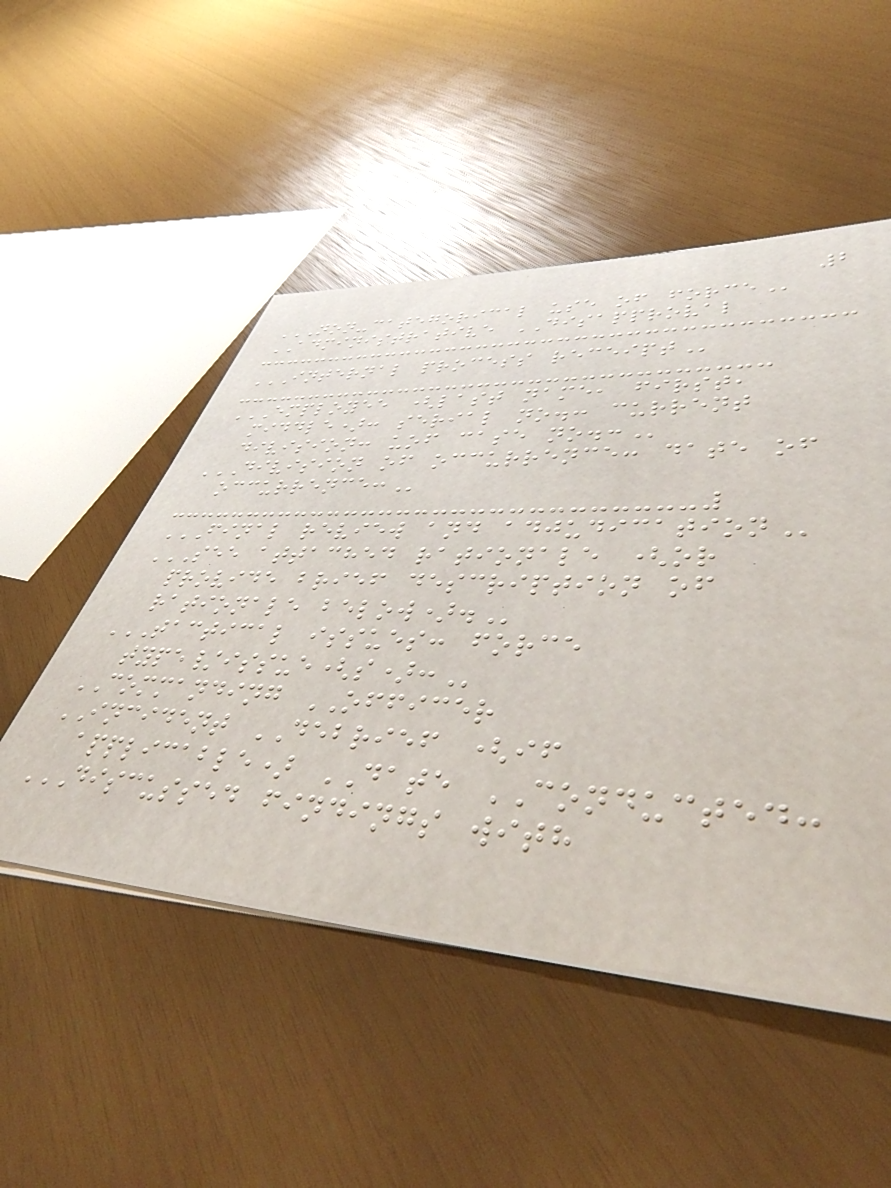2
NON-CATEGORICAL USE OF FORCE
ADMINISTRATIVE DISAPPROVAL
INTERNAL PROCESS RECEIPT
EMPLOYEE (LAST NAME, FIRST,
MIDDLE): SERIAL NO.: CURRENT
DIVISION: UOF CASE NO.:
DIVISION OF OCCURRENCE: DATE OF
OCCURRENCE:
FINAL REVIEW AND ADJUDICATION
SEE ATTACHED RATIONALE (OR
PROVIDE BRIEF DESCRIPTION OF
RATIONALE BELOW).
TACTICAL ISSUES: FORCE
TYPE/ISSUE(S):
COMMANDING OFFICER
INCIDENT DEBRIEF (if
applicable) DATE CONDUCTED:
DISCUSSED FINDINGS WITH
